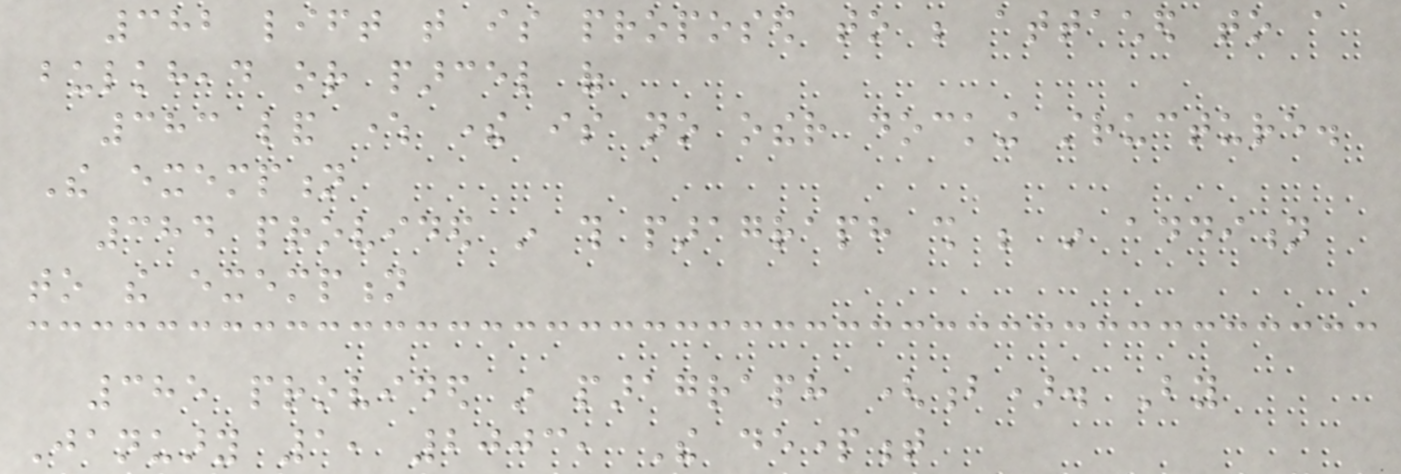382 lift that is proposed to be attached to a
bulkhead or parcel of
383 land where there is no other docking structure.
The exemption
384 provided in this paragraph shall be in addition
to the exemption
385 provided in paragraph (b). By
January 1, 2003, The department
